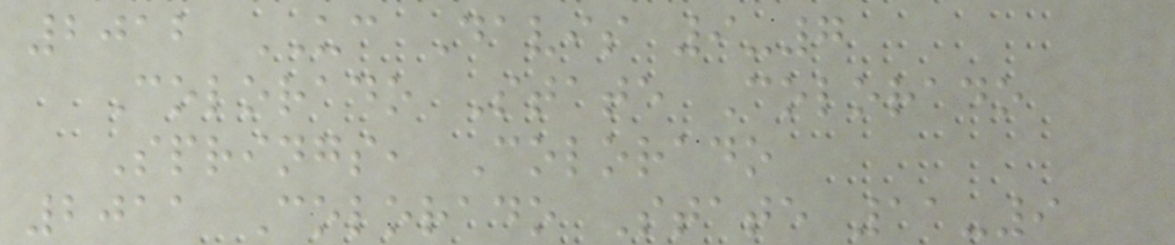2012 UC Davis 9-7
Colorado State Colorado
Springs, Colorado
2011 Colorado State 11-9
